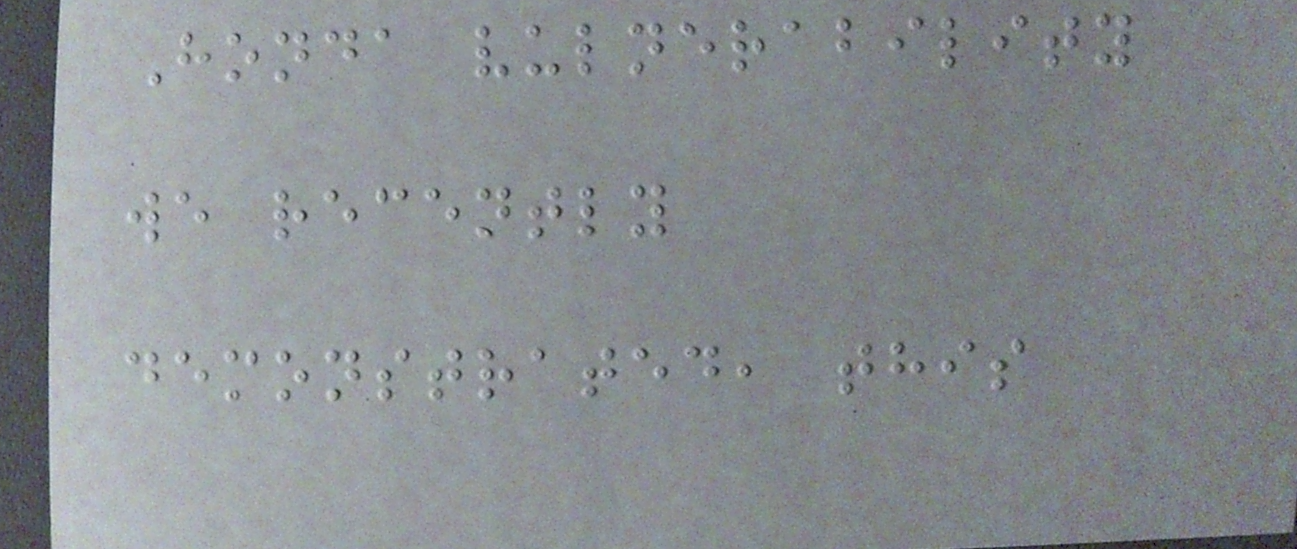Honda vulnerability
we recently
demonstrated, this
